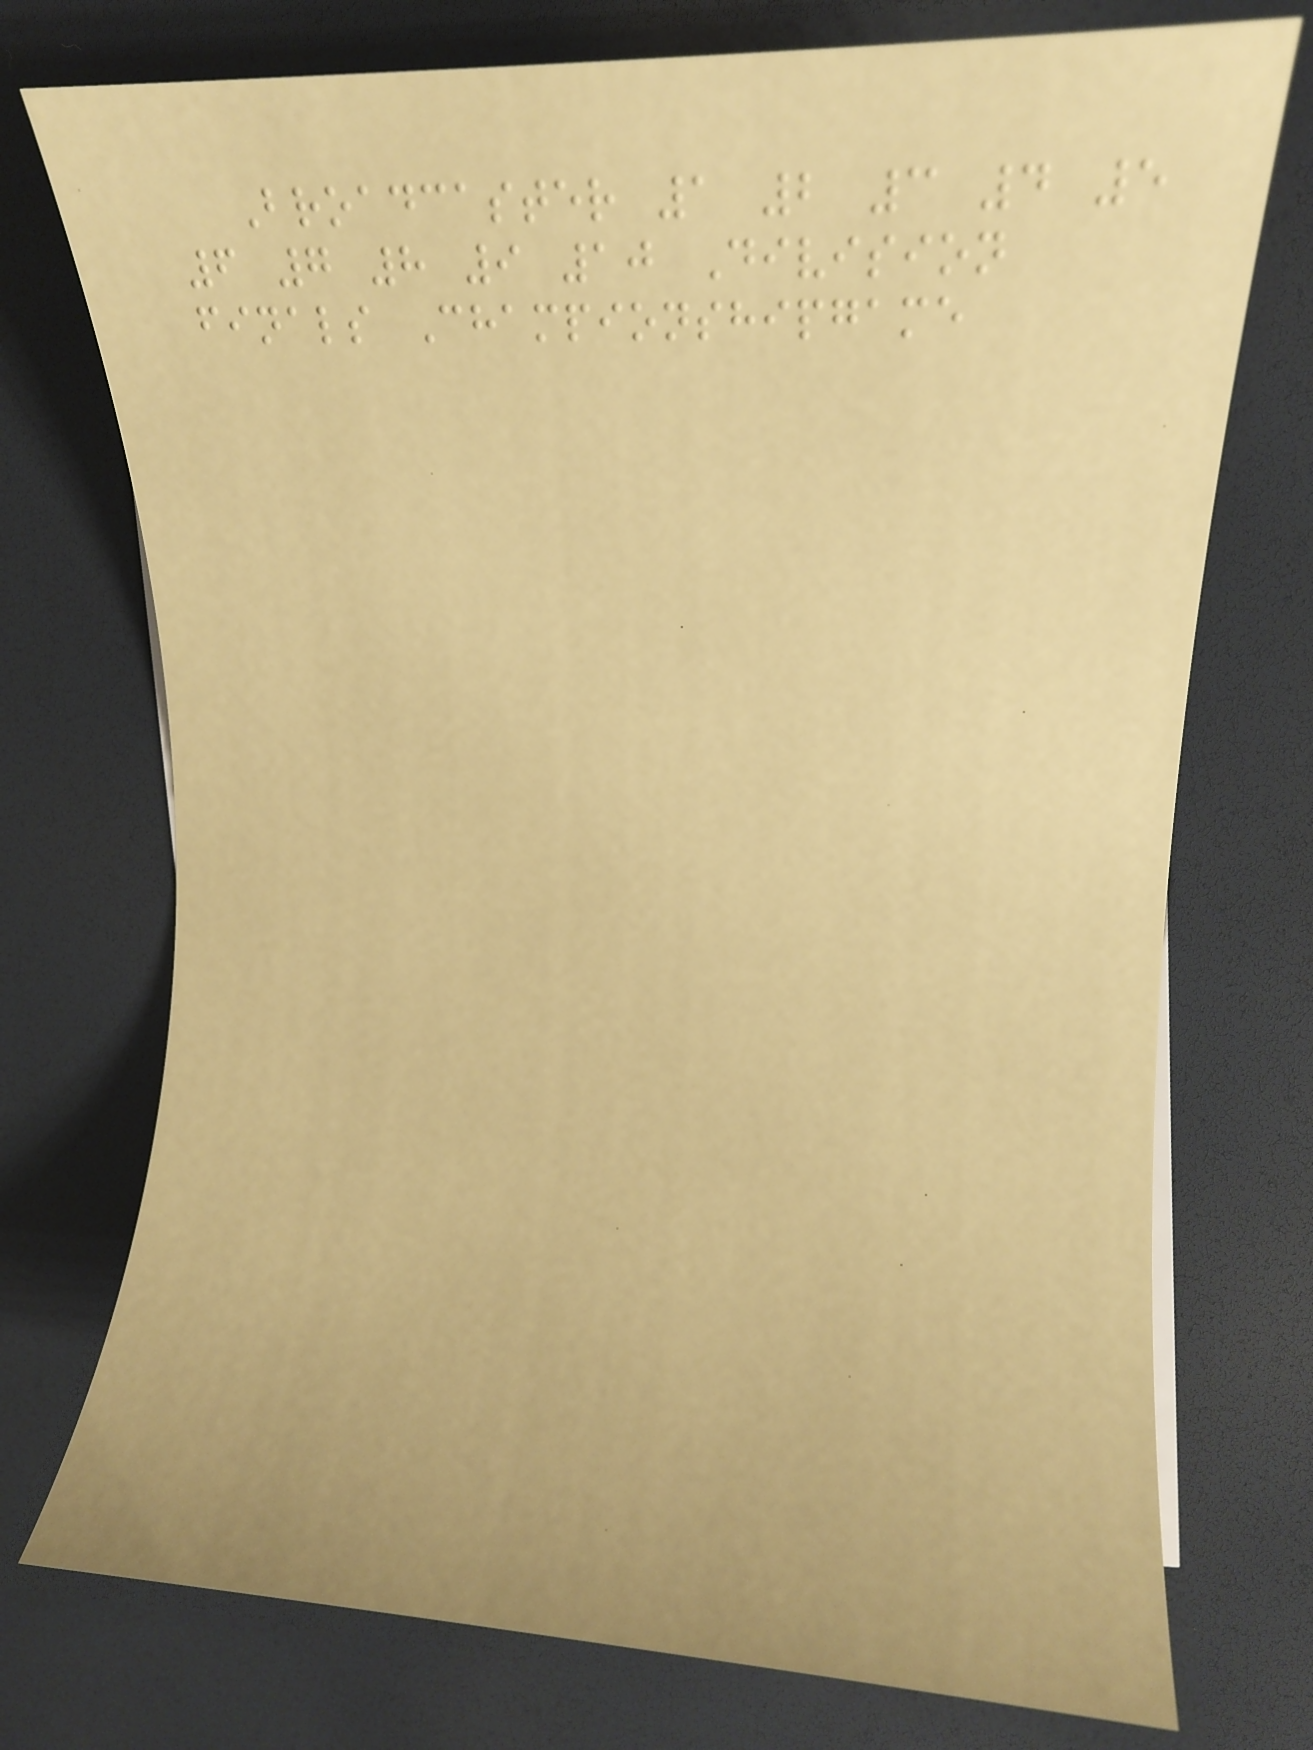Broadcaster 1 2 3 4 5
6 7 8 9 10 Division
finals Championshipgame
